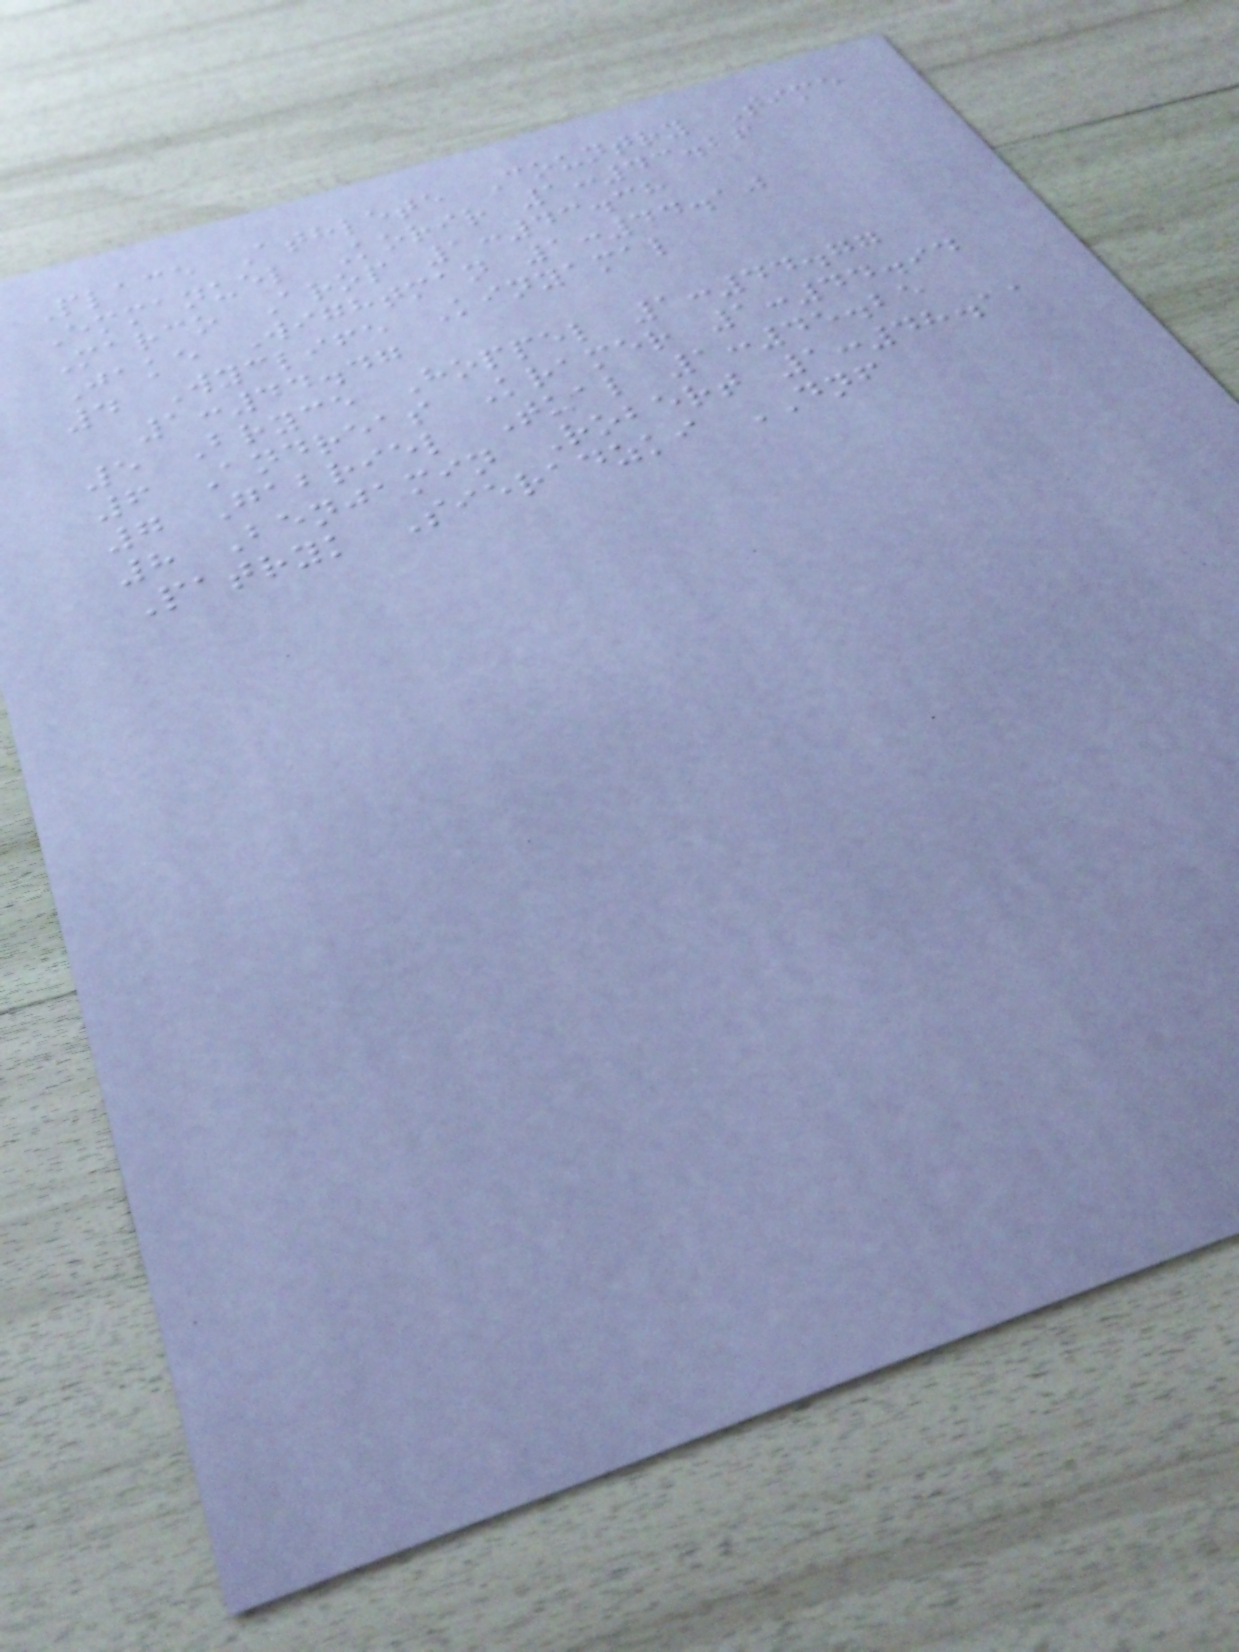Place Athlete Country Time
Emmanuel Korir 1:43.26
Marco Arop 1:43.38
Jake Wightman 1:44.10
4 Wyclife Kinyamal
1:44.47
5 Bryce Hoppel 1:44.77
6 Andreas Kramer 1:44.94
7 Gabriel Tual 1:45.25
8 Benjamin Robert 1:48.11
Patryk Sieradzki DNF
